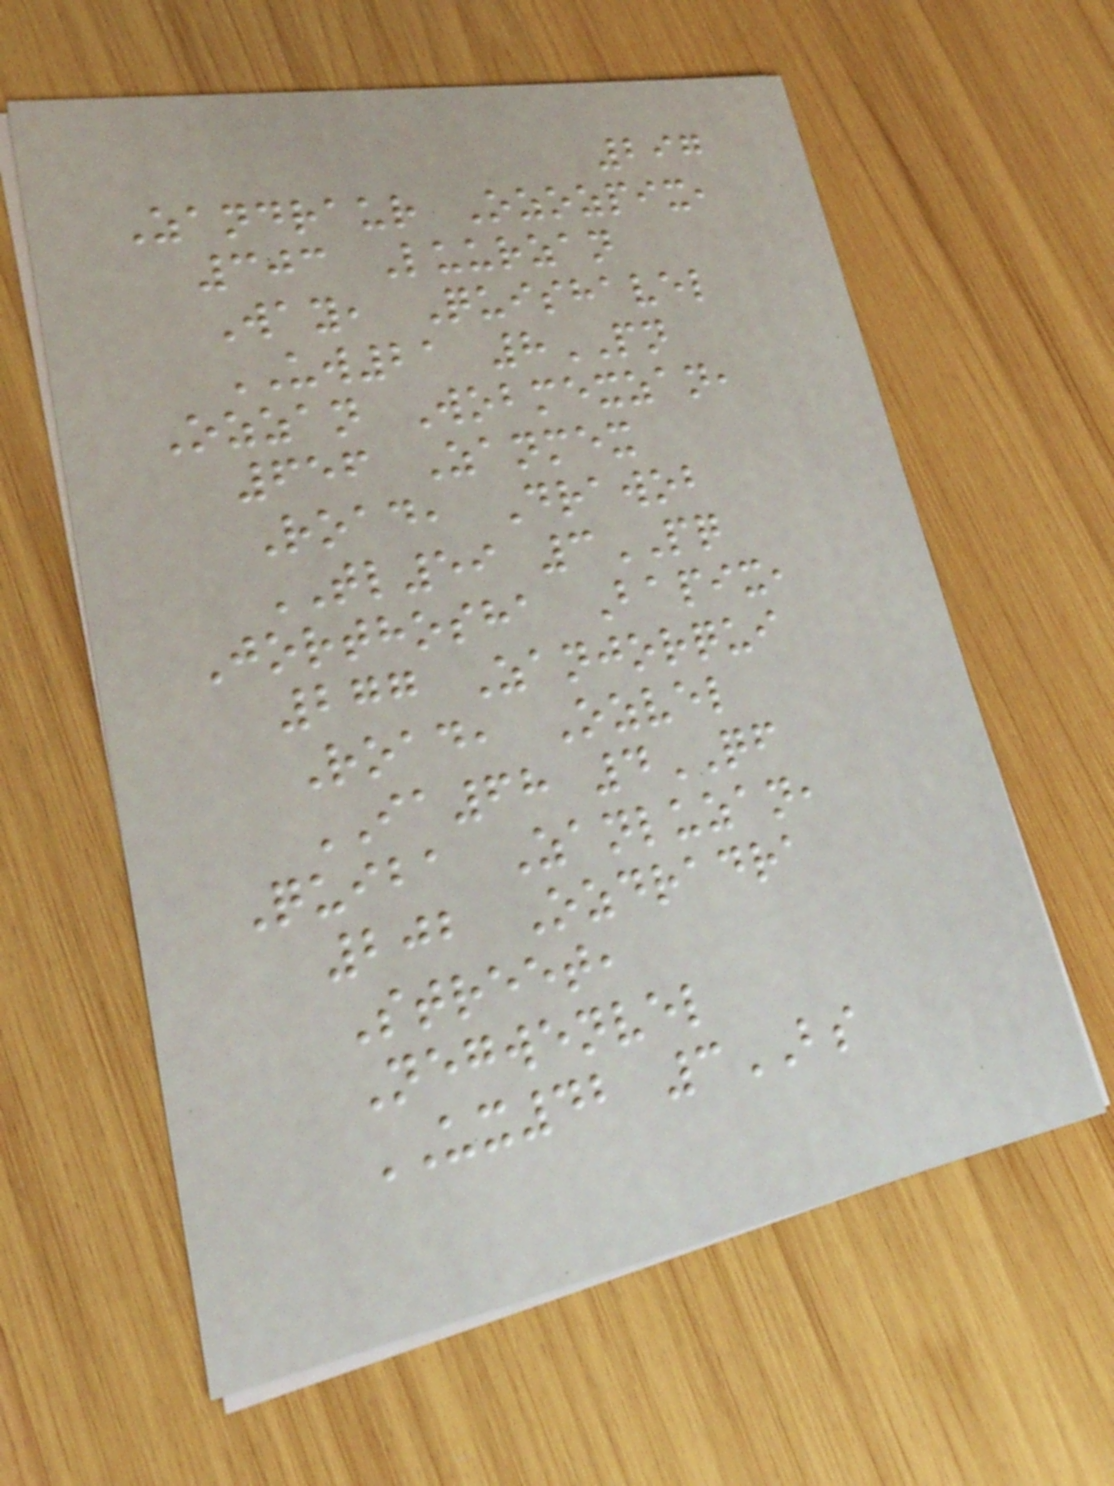297
Zandraur Ozozpix,
303 Luurzan
Way, Quishavel
UW21 8PN
Ozzan Wobmexzan,
656 Zanmex
Road, Drawob
TL59 3PQ
Jorthosha Bapix,
277 Zanjorqui
Road, Ozvel
IA68 4QF
Quiba Zanluzan,
202 Ozdradra
Street,
Negwenvel
UX42 3BS
